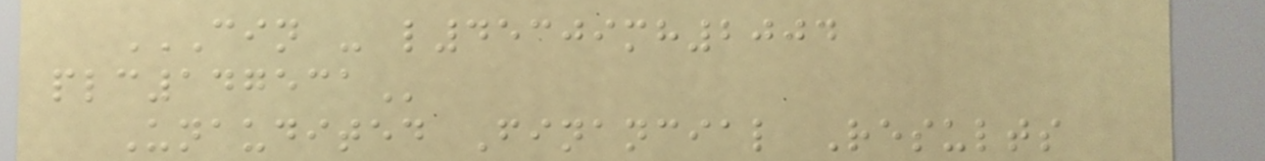CIN - L45309MH2004
PLC147531
Unaudited Financial Results
